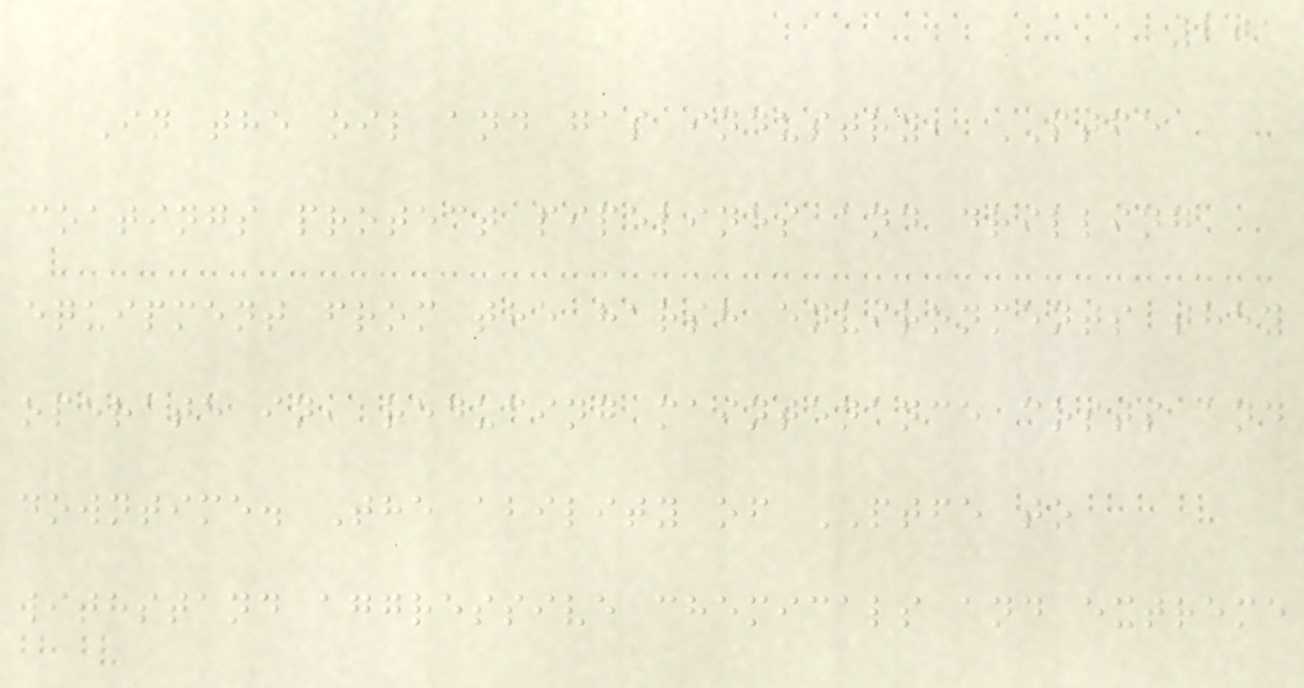201
In the oil and gas industry, PTFE
coatings protect pipelines and drilling
equipment from the harsh environments they
operate in, reducing maintenance costs and
downtime. The ability of PTFE to
withstand aggressive chemicals and extreme
